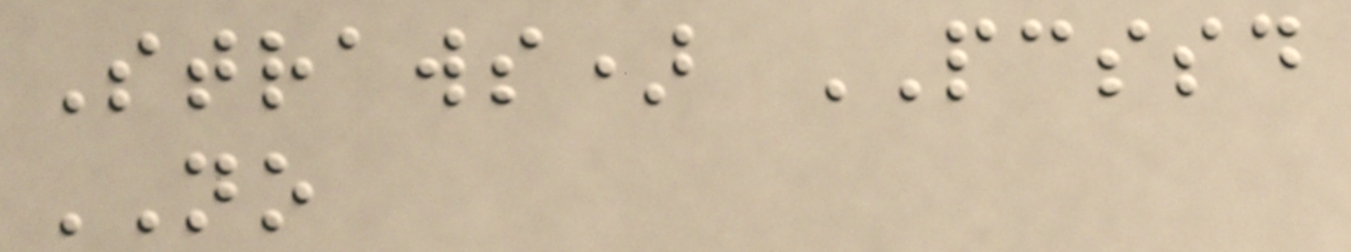Straws) PCSSD
NO
